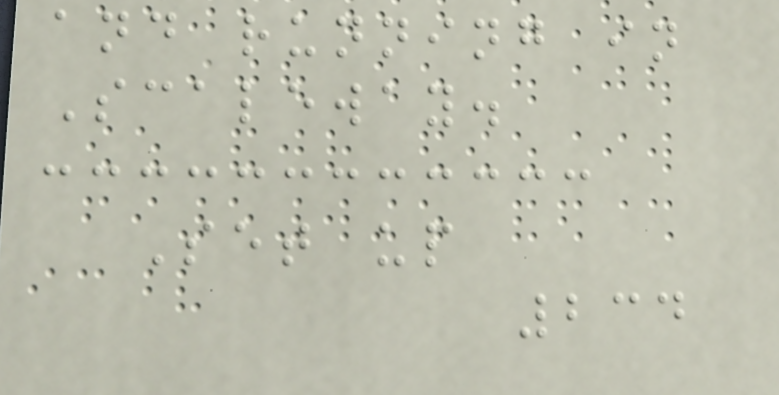and running in
Scaleway.
Set up
234
